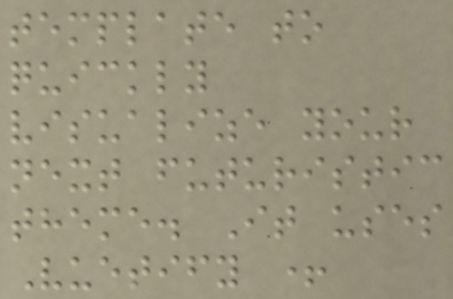template to
quickly
visualize your
next futuristic
theme. It uses
Vuetify +
